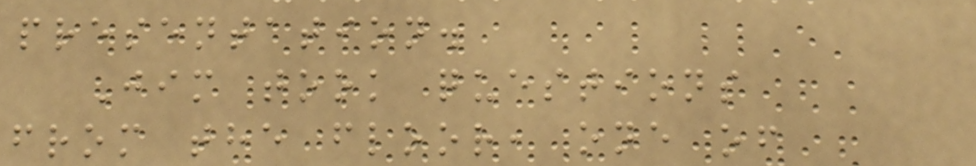presentation.
Jim took questions
from the floor, one of
